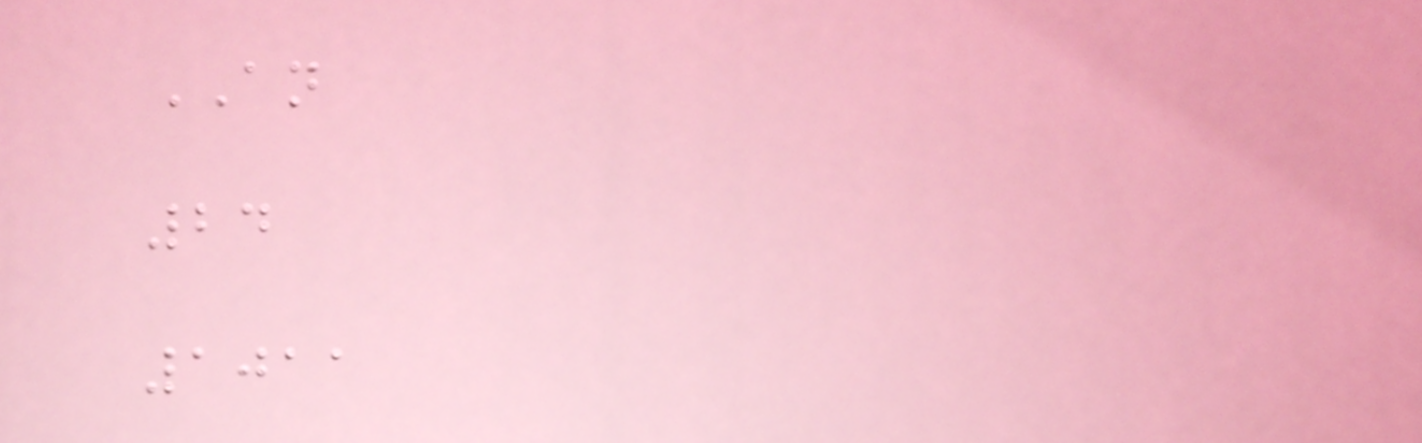AN
24
1011
